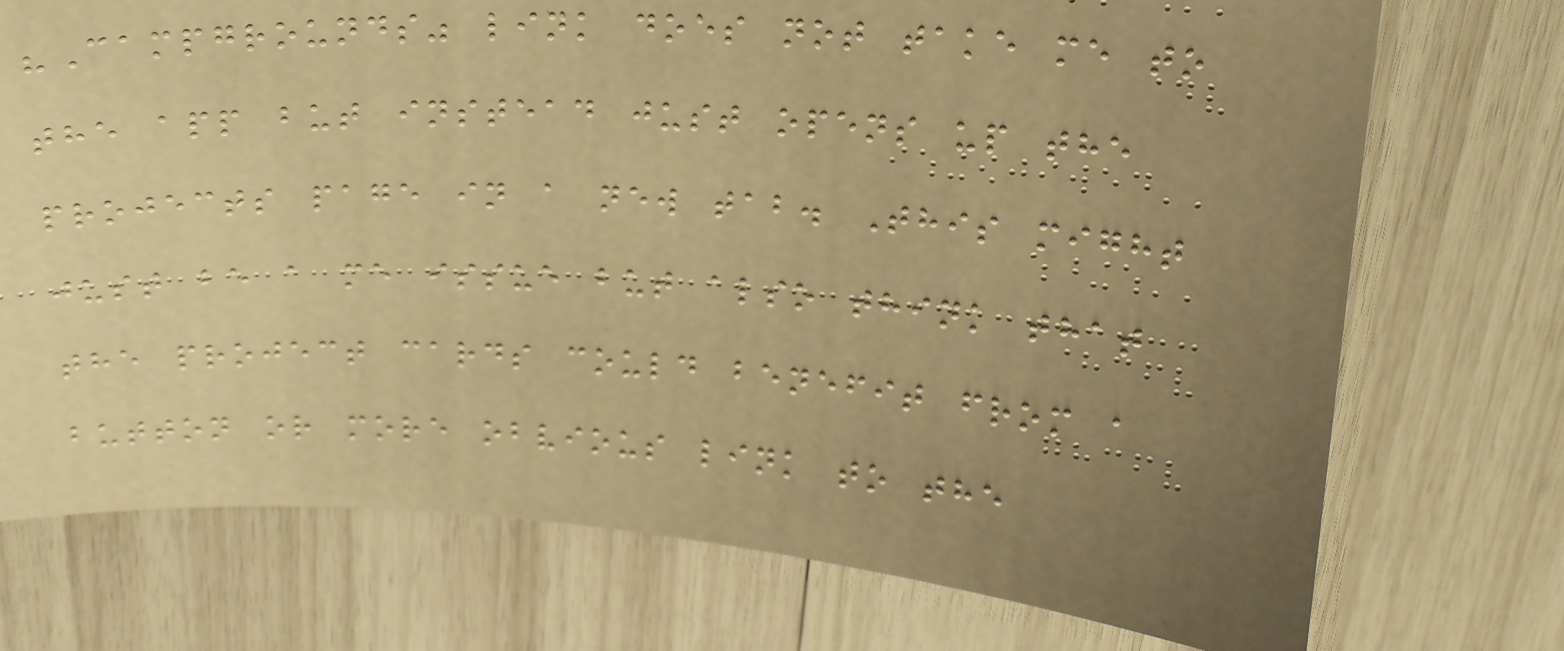"Campgrounds" link does not take me to
the app but instead just opens up the
projects page in a new tab. This might
just be a me issue but also think that
the project cards could benefit from a
button or more obvious link to the
